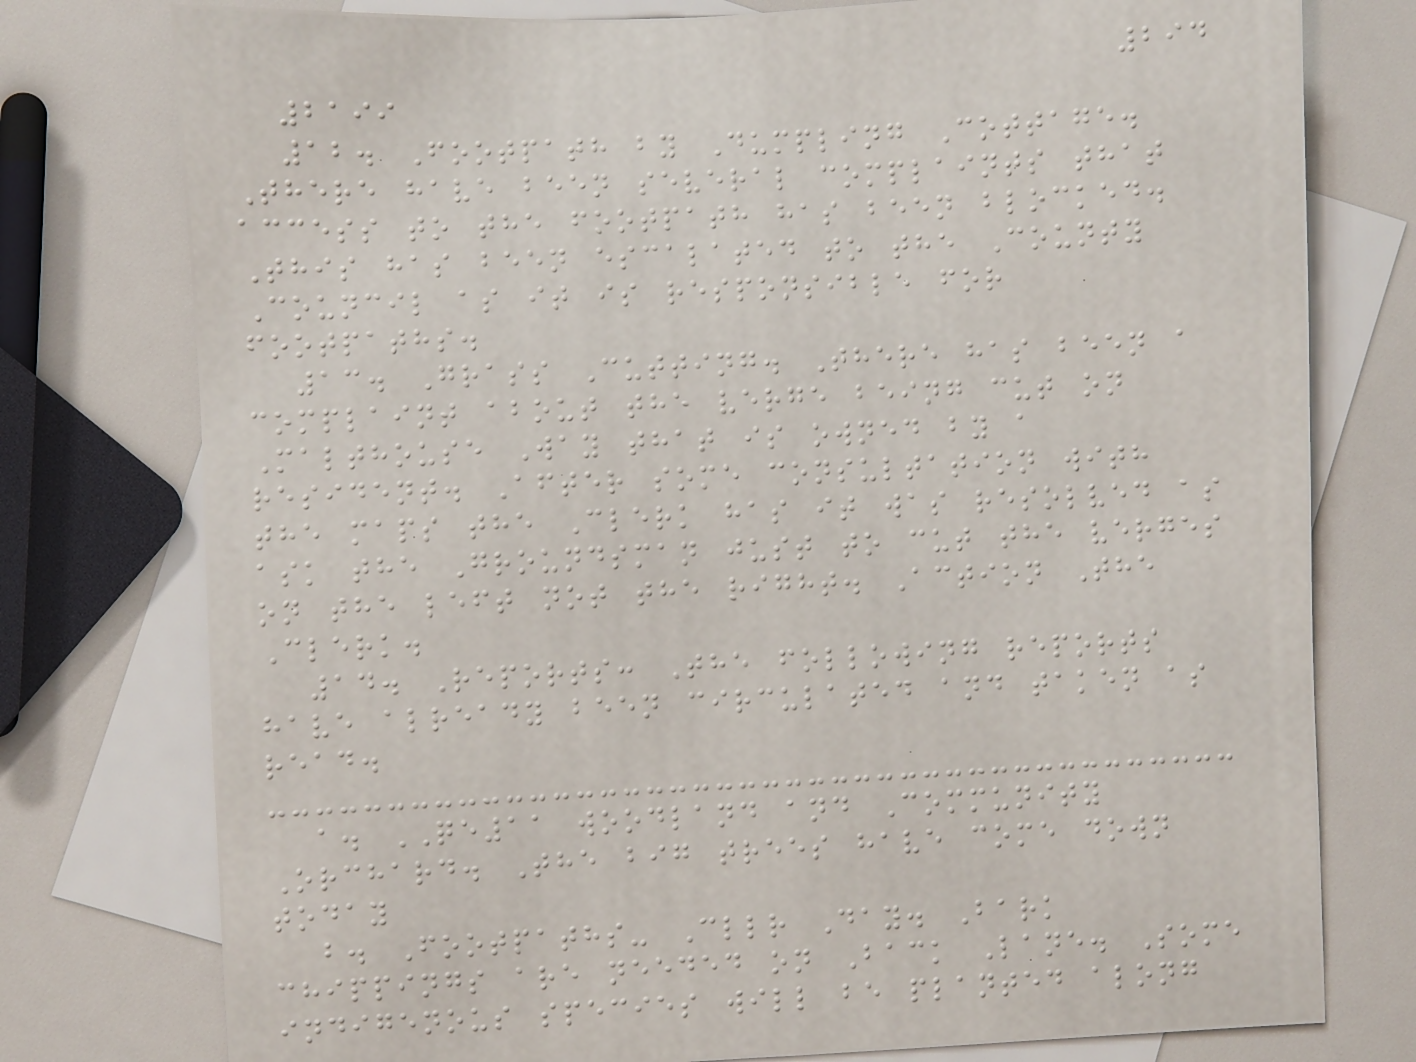294
2199
12. Footpath by Dumpling Cottage.
There have been several complaints that
access to the footpath has been blocked.
This has been escalated to the County
Council as it is responsible for
footpaths.
13. Grass Cutting. There has been a
complaint about the verge being cut on
Malthouse Way that is owned by a
resident. After some consultation with
the maps the Clerk has it was resolved as
ask the Groundsman just to cut the verges
on the left not the right. Action The
Clerk.
14. Reports: The following reports
have already been circulated and taken as
read.
a. QE11 woodland and Community
Orchard. The big trees have come down
today
b. Footpaths- Cllr Day. Bark
chippings are needed on Back Lane. Some
indigenous species will be planted along
